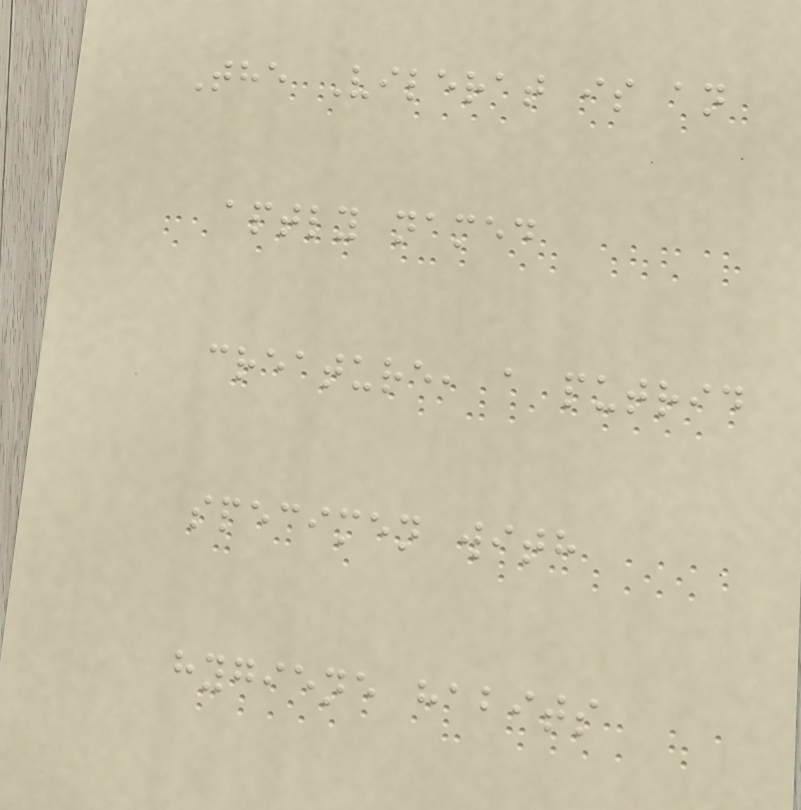The Vilerat is an
aptly named
creature, a putrid
specimen with
hygiene habits
